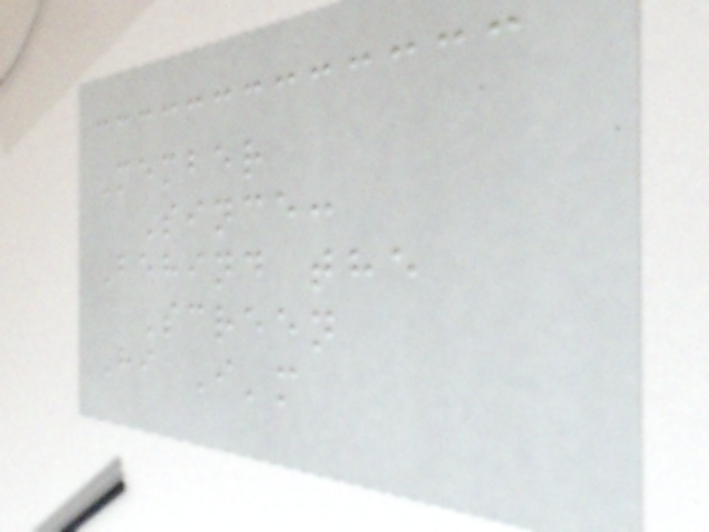Member
Since:
Behind the
Screen
Hi I'm
